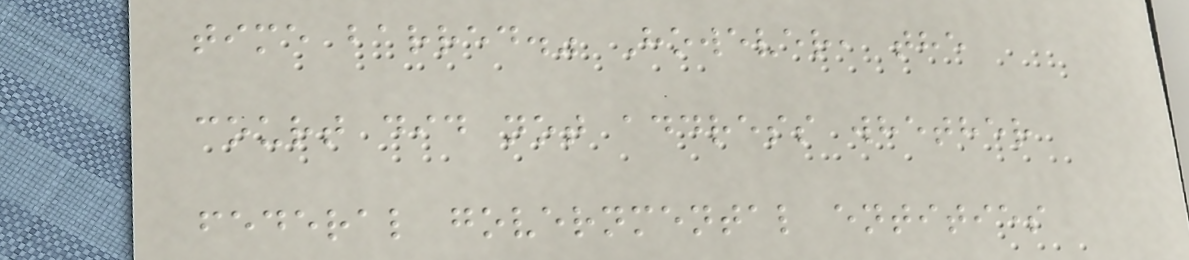time barred." However, the
court did not address whether
federal governmental entities
